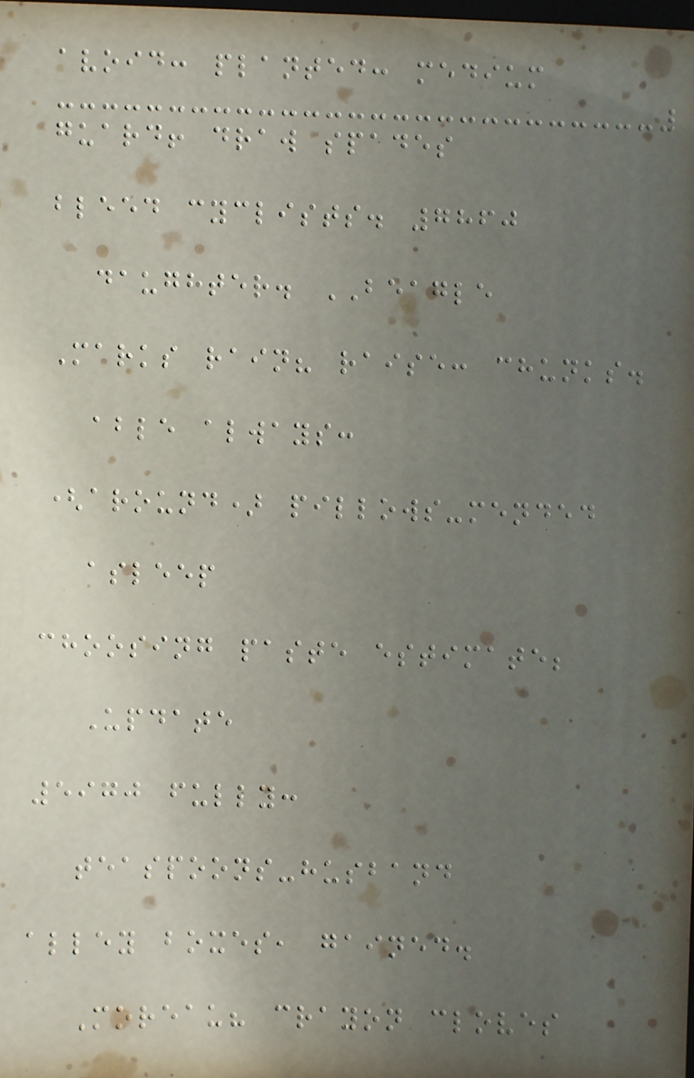avoid: planted: medium
guard! draw spades
bleed cyclists. 7860
daughter. BEAGLE
Marks rain? raise: chunks.
able always:
(around) pillows-mended
asleep
choosing paste estimate;
Update
5970 fully:
teaspoons-husband
alley boxes, gained.
Moreau? crayon cloves
